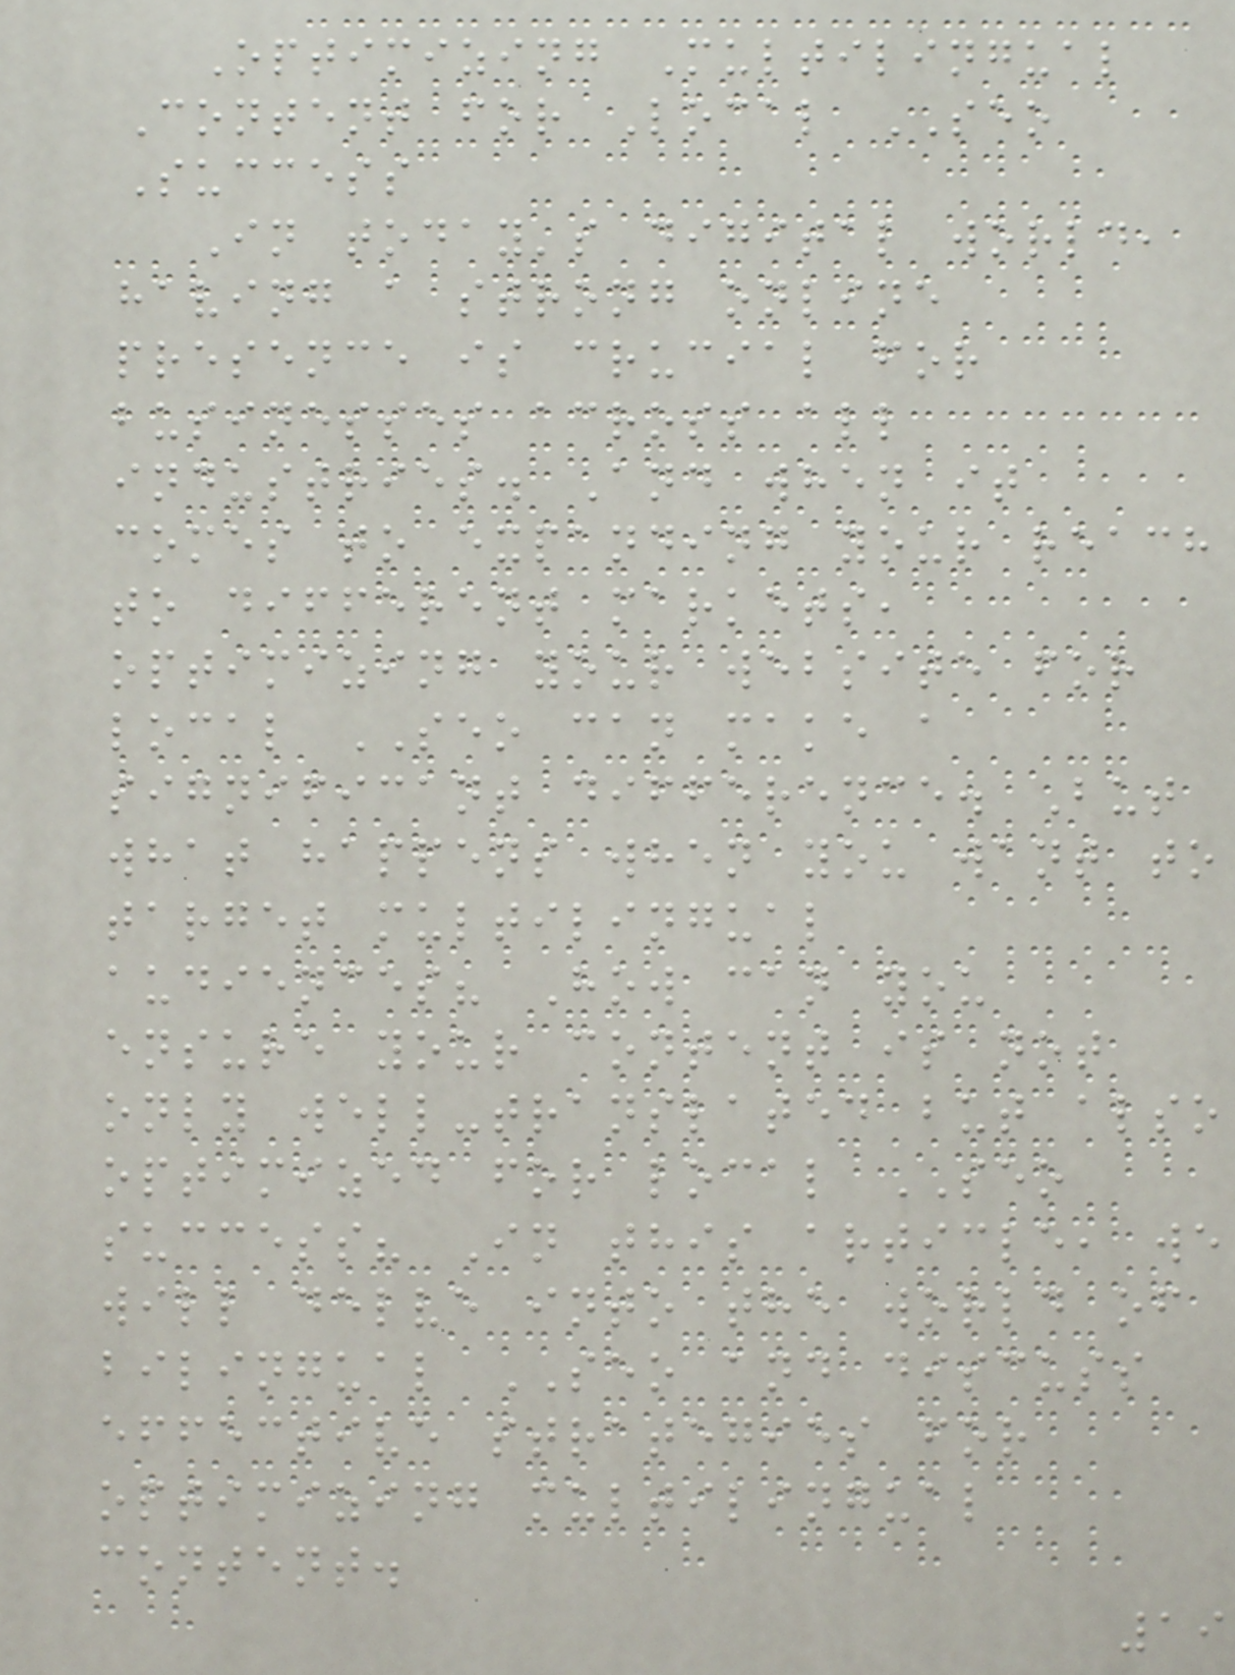Optimizing Multilingual
Content for Local SEO
Success
In today's digital world,
having a strong online
presence is crucial for
businesses across all
industries. And when it
comes to expanding your reach
to different markets,
optimizing your website for
local SEO can make a
significant difference. But
what happens when you want to
target multilingual
audiences? How can you
ensure your content is not
only well-translated but also
optimized for local SEO
success? In this article, we
will delve into the world of
bilingual SEO and discuss
effective strategies for
optimizing multilingual
content.
19
